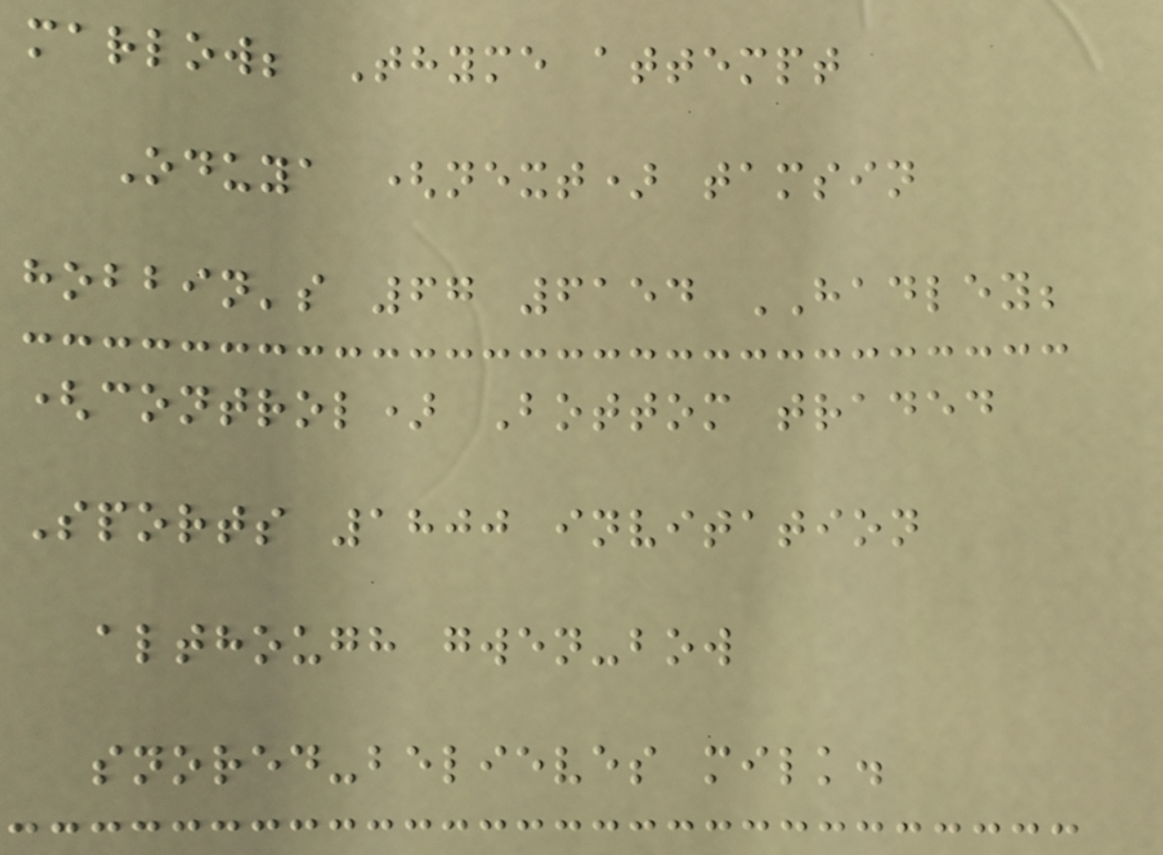marlow; Thyme attempt
Oduya (next) tamsin
hobbin's 67 6154 HADLEY;
(control) Bottom traded
Sports 1800 invitation
although gwen-bow
snored-believes milk.
